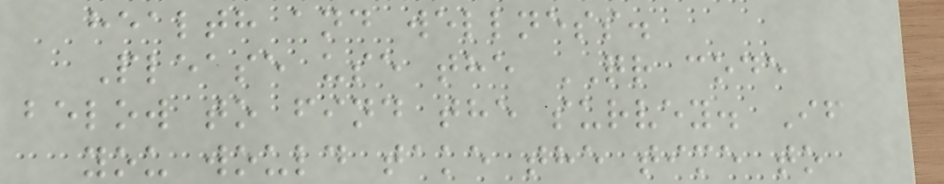health and wellness.
Please use the QR code
below to find the survey. If
you would take the time to
